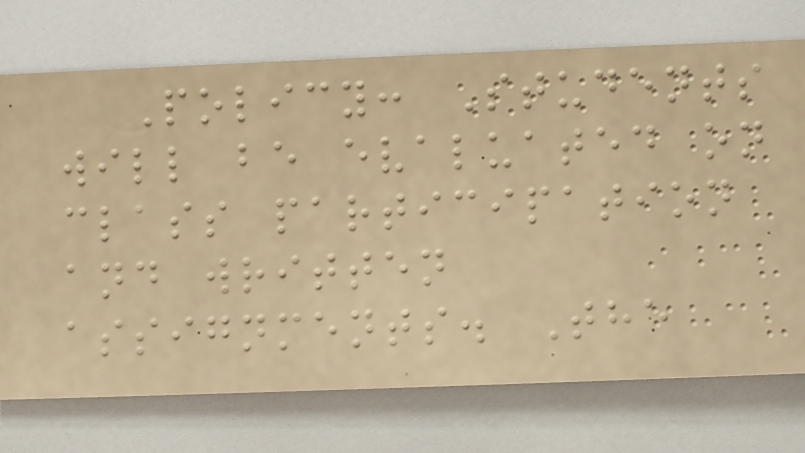Policy: Students
will be evaluated on
class participation
and written
assignments. The
